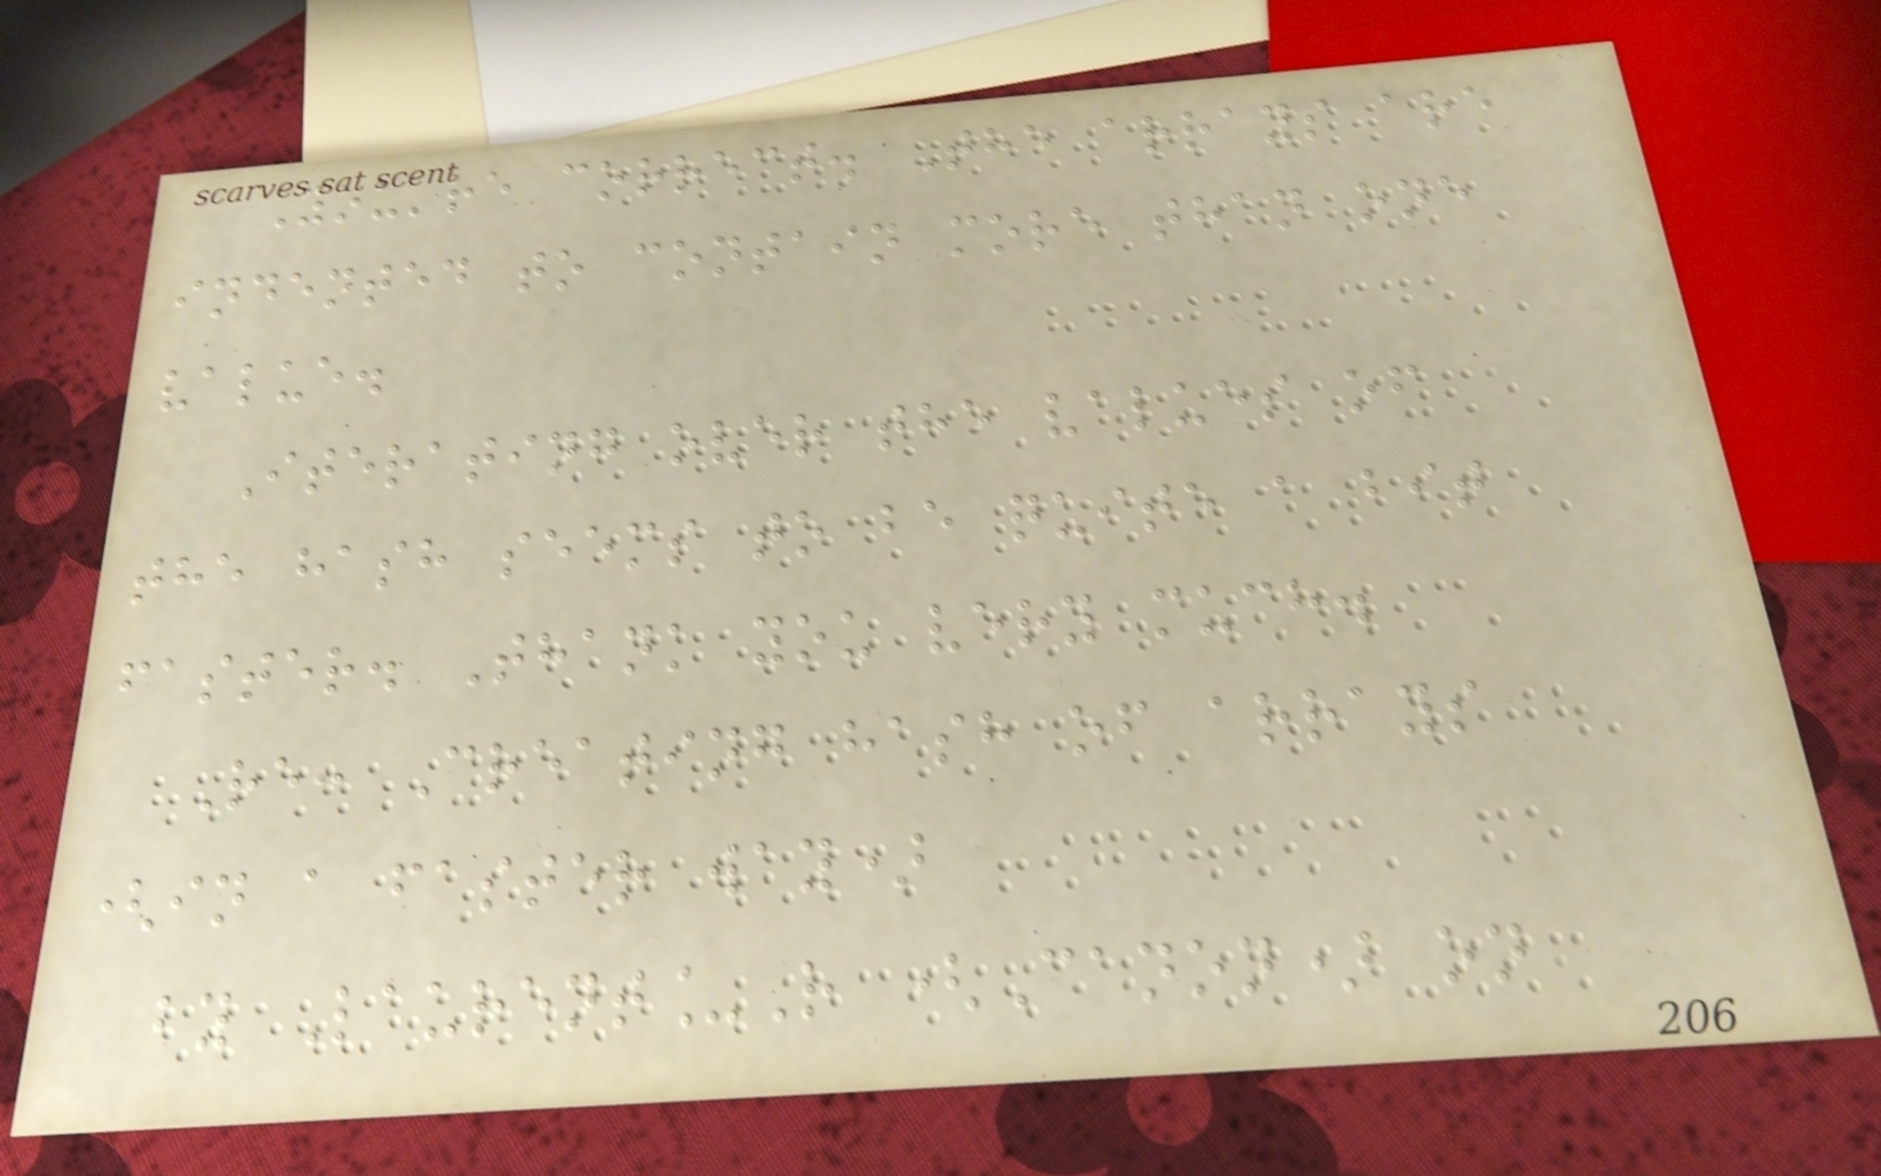You're correct. The arrays are
indented to contain more than one
value.
Iterating over the values of
the hash seems to be quite a bit
faster. Thank you very much.
Re: Creating hash of arrays
(in a faster way)
by Laurent_R (Canon) on
